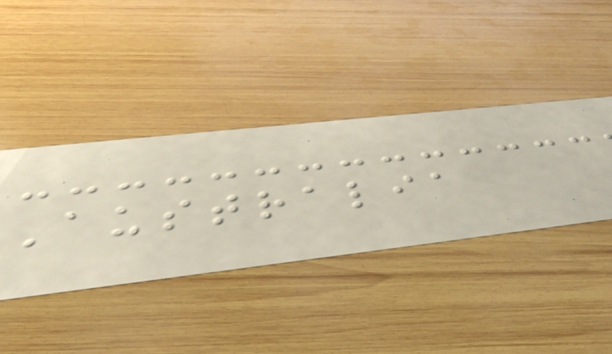Australia
